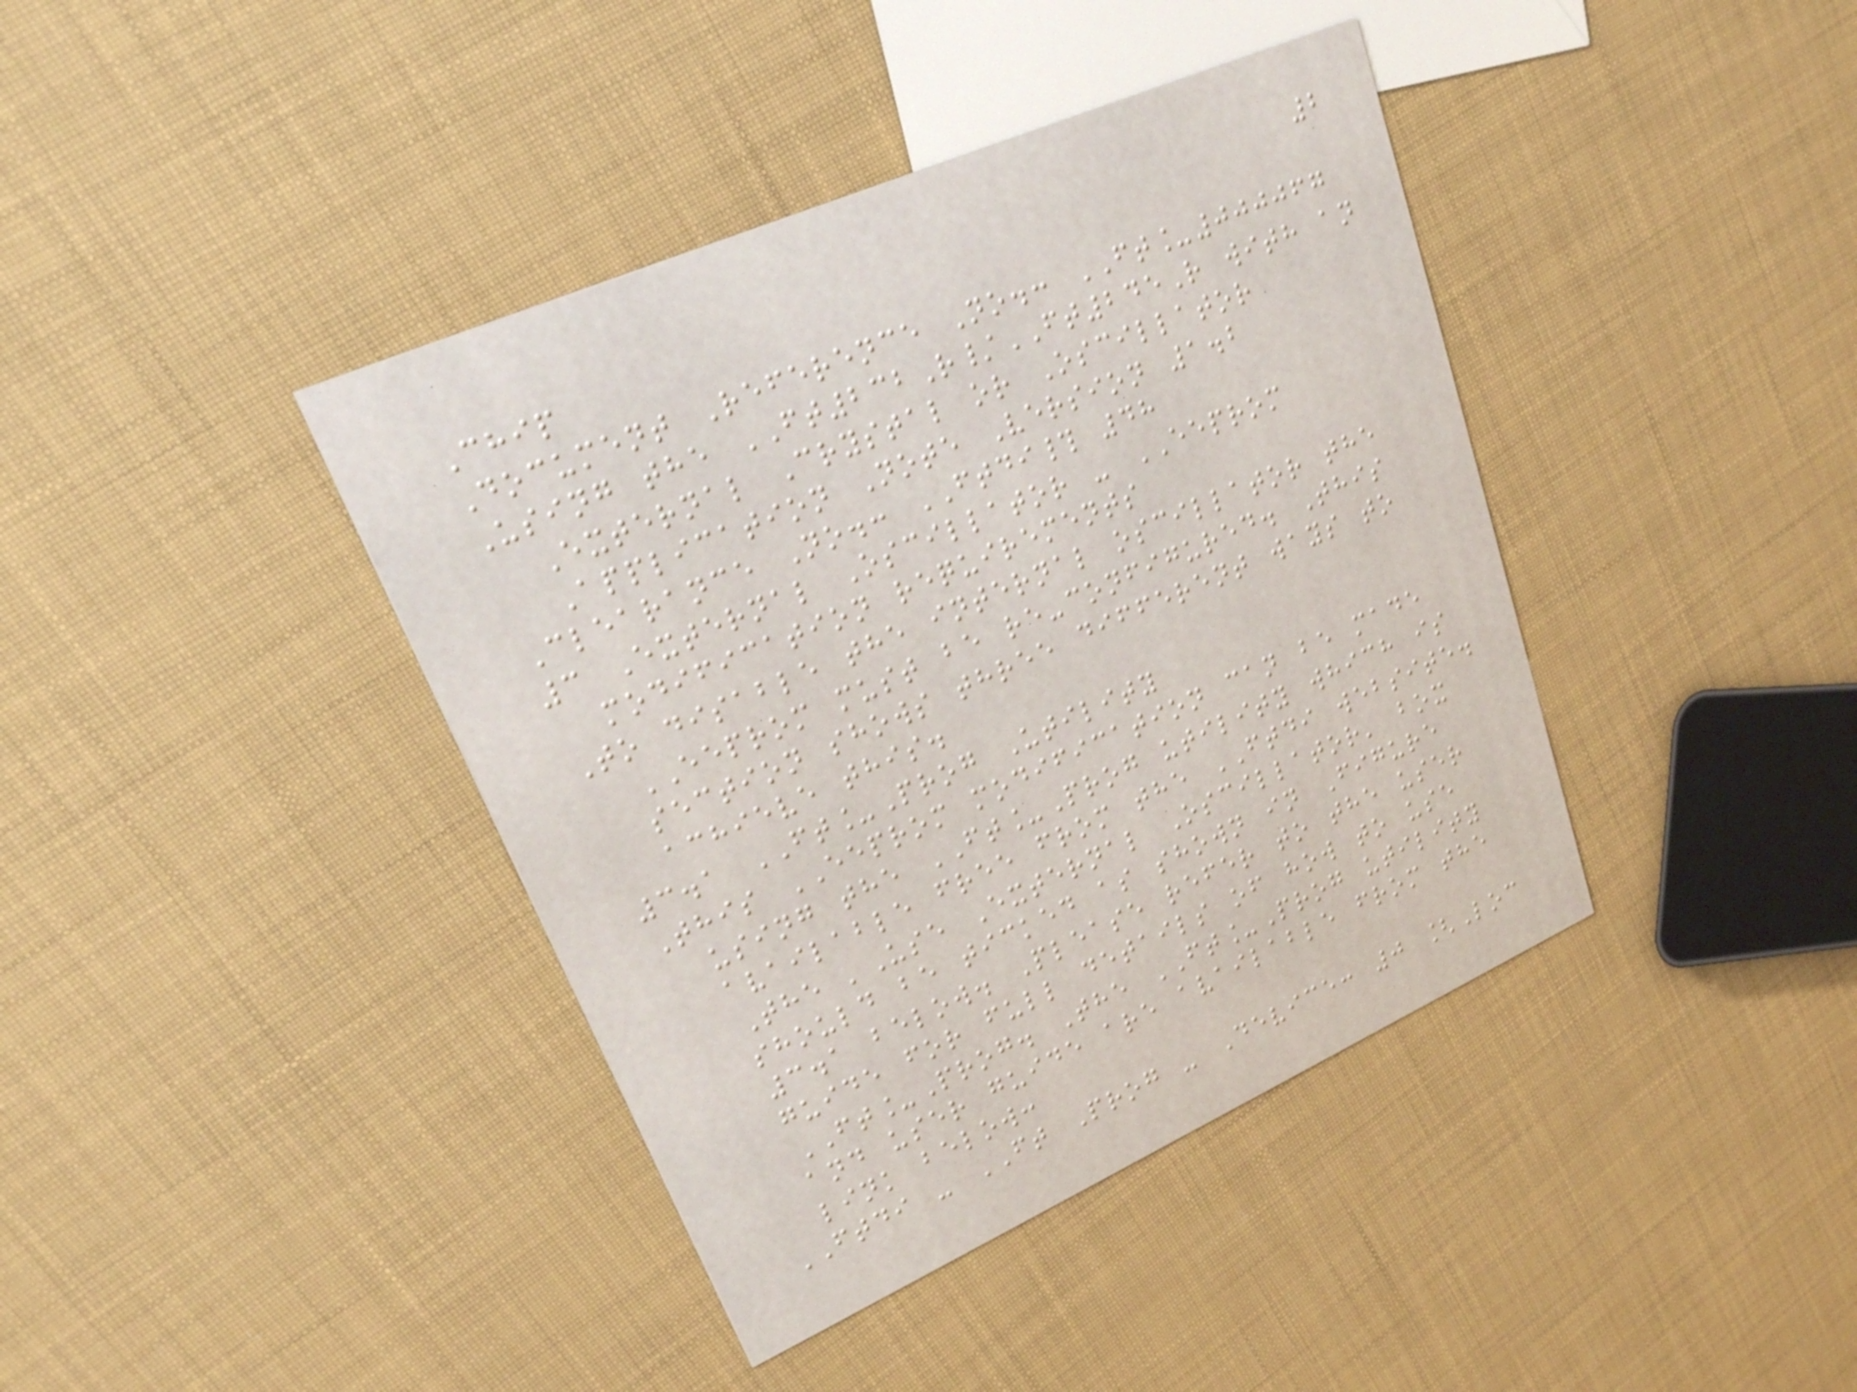2
Chip
Document Reference No.: FT_000067
Using the FT232R/FT245R with an
External Crystal or Oscillator
Application Note Version 1.2
Clearance No.: FTDI# 48
3 External Oscillator - EEPROM
modification requirements
To disable the internal oscillator the
EEPROM must be re-configured. This
section shows three different ways to
achieve this.
3.1 FT_Prog Utility
This EEPROM modification can be made
using the FT_Prog utility which is
available free from the FTDI website.
The 'Use External Oscillator' box
should be ticked as shown in Figure
3.1 below. Please refer to the user
guide for full details of how to use
FT_Prog. The FT_Prog utility
and user guide are available from the
link below:
FTDI - FT Prog - Device: 0 [Loc
